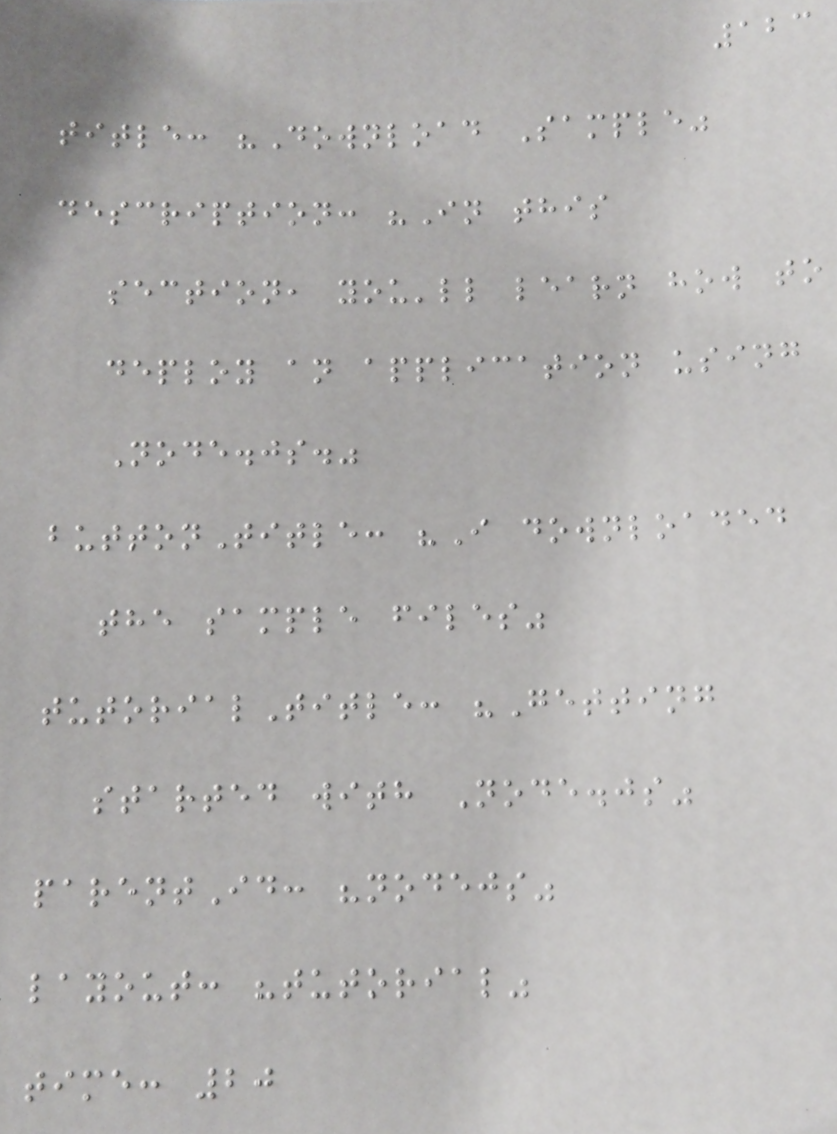123
title: "Download Sample"
description: "In this
section, you'll learn how to
deploy an application using
Node.js."
buttonTitle: "I downloaded
the sample files"
tutorialTitle: "Getting
started with Node.js"
parentId: "nodejs"
layout: "tutorial"
time: 20
